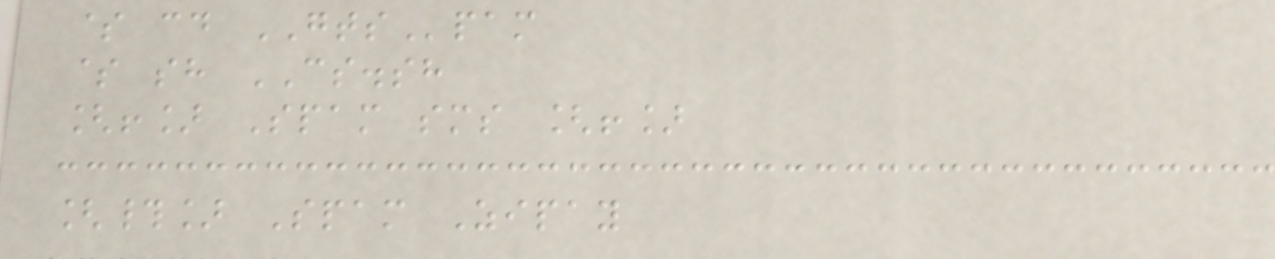$ cd GTSpam
$ sh CS.sh
[!] Spam sms [!]
[#] Spam Zipay
